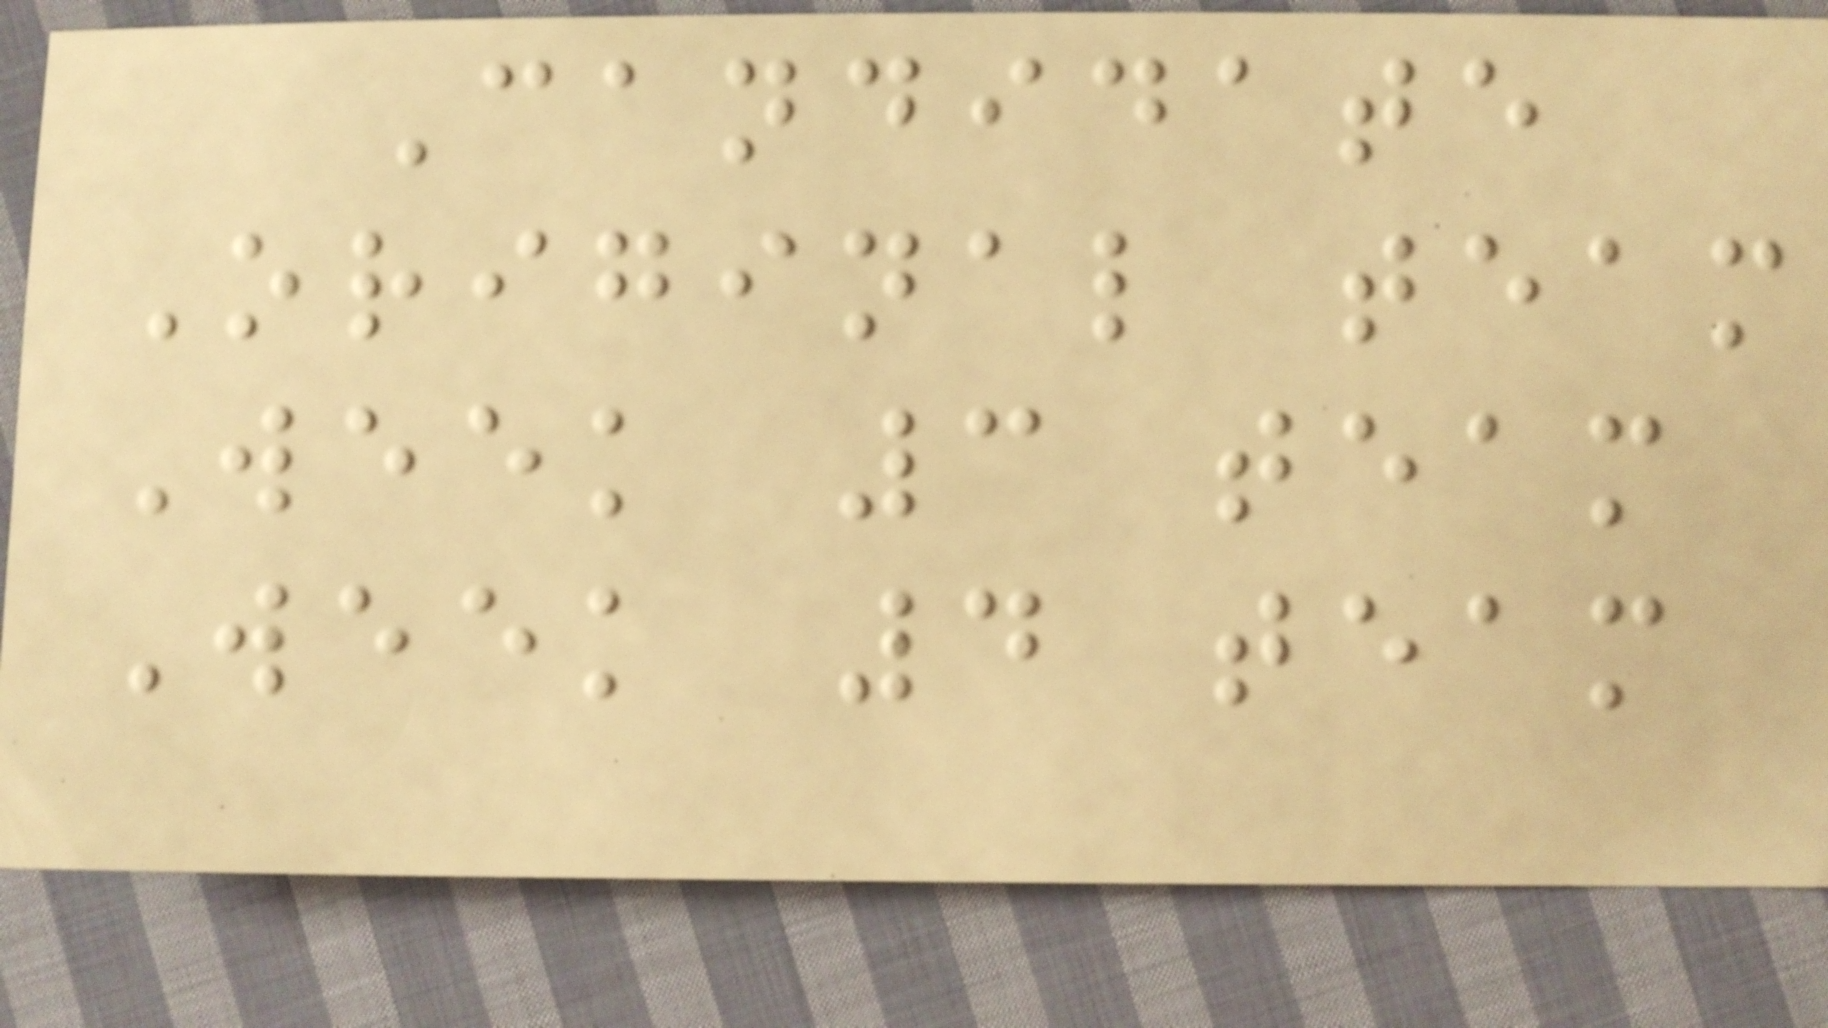Candidate
Original team
Week 3 team
Week 4 team
